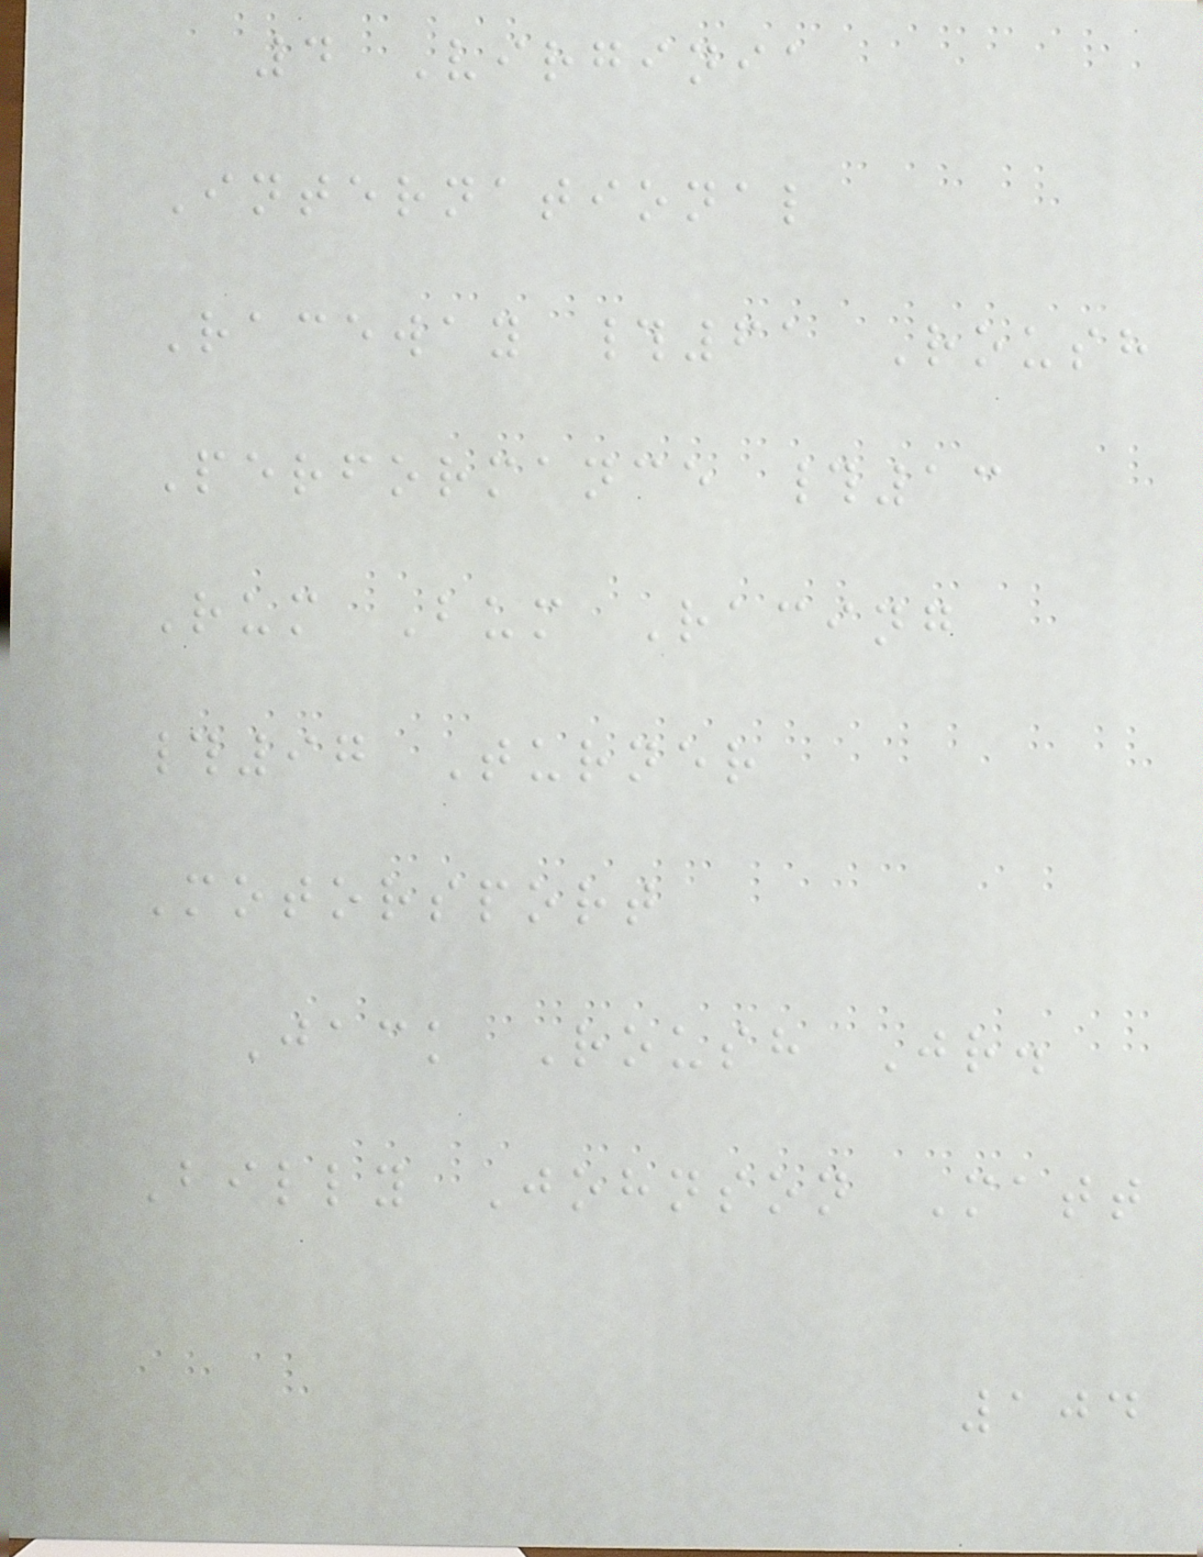4 Virginia
International
Raceway #61 Roush
Performance #13
Rum Bum Racing
#97 Turner
Motorsport
Jack Roush Jr.
Billy Johnson Matt
104
